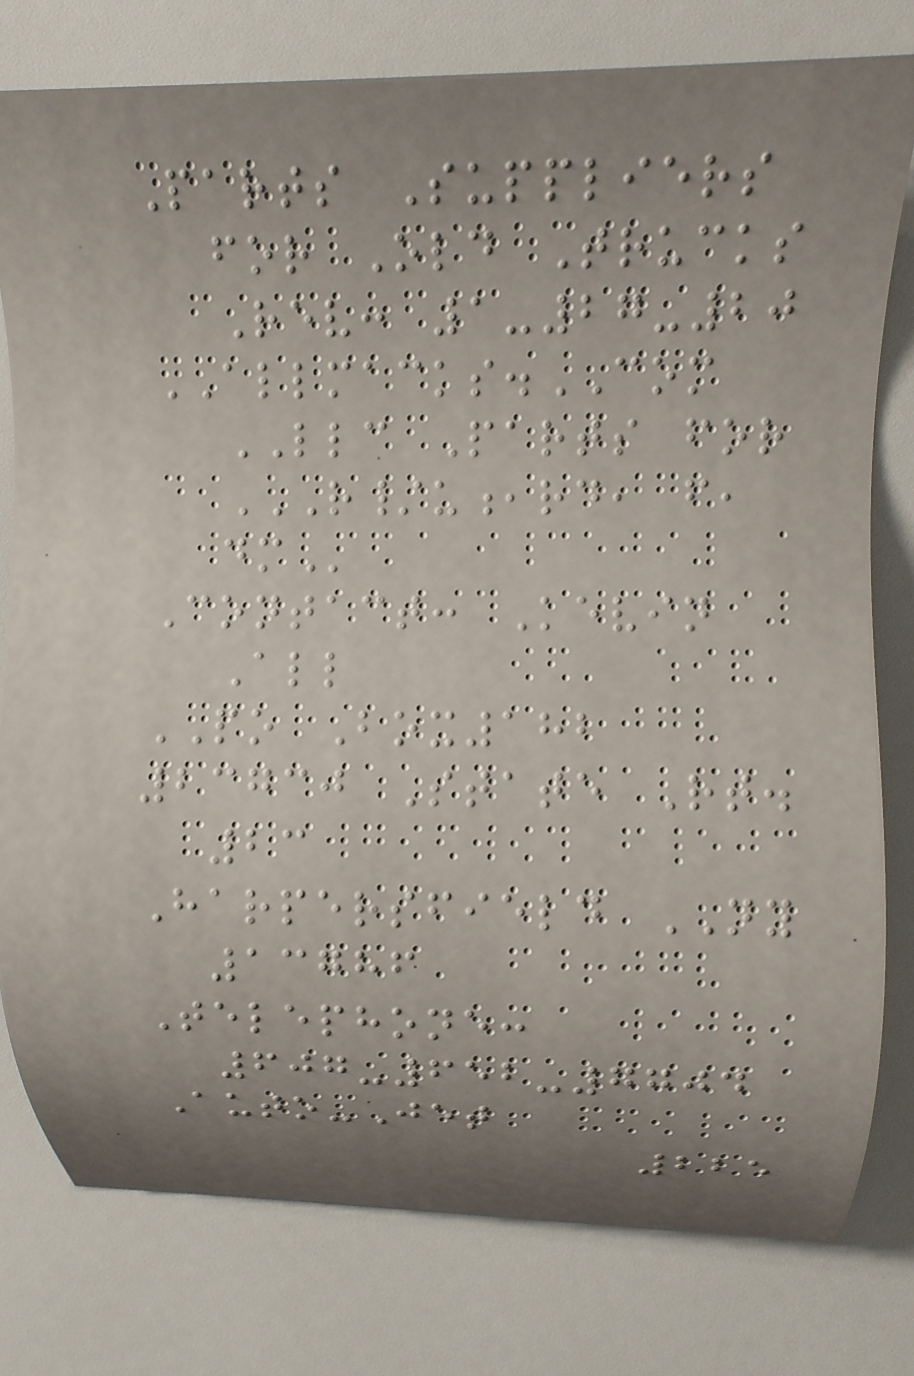Parts Suppliers
for Old Trucks
Rev: 1-27-20
ALLMACKS.COM
LLC Parts for
R/U,RD, F,
DM
Contact: Kevin
All
PO Box182
23730 State Rt.
23
Harpersfield NY
13786
Telephone:
607-652-7704
Auto-Jet
225
